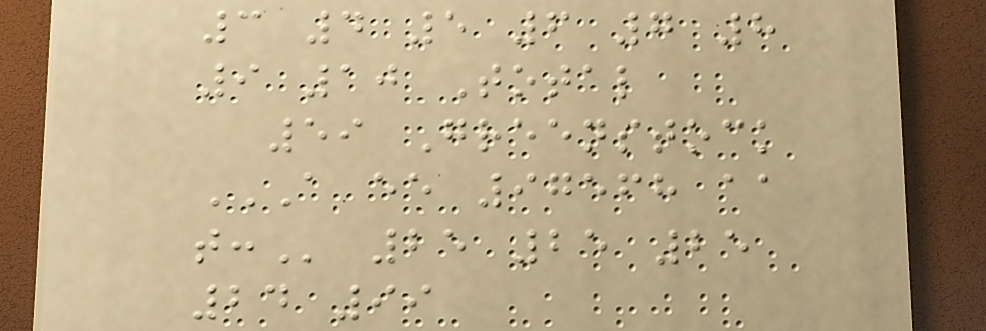3 4 5 6 7 8
9 10 Total
59 Greenstock
A EE 97568 AA
T: 25 25 25
24 99
